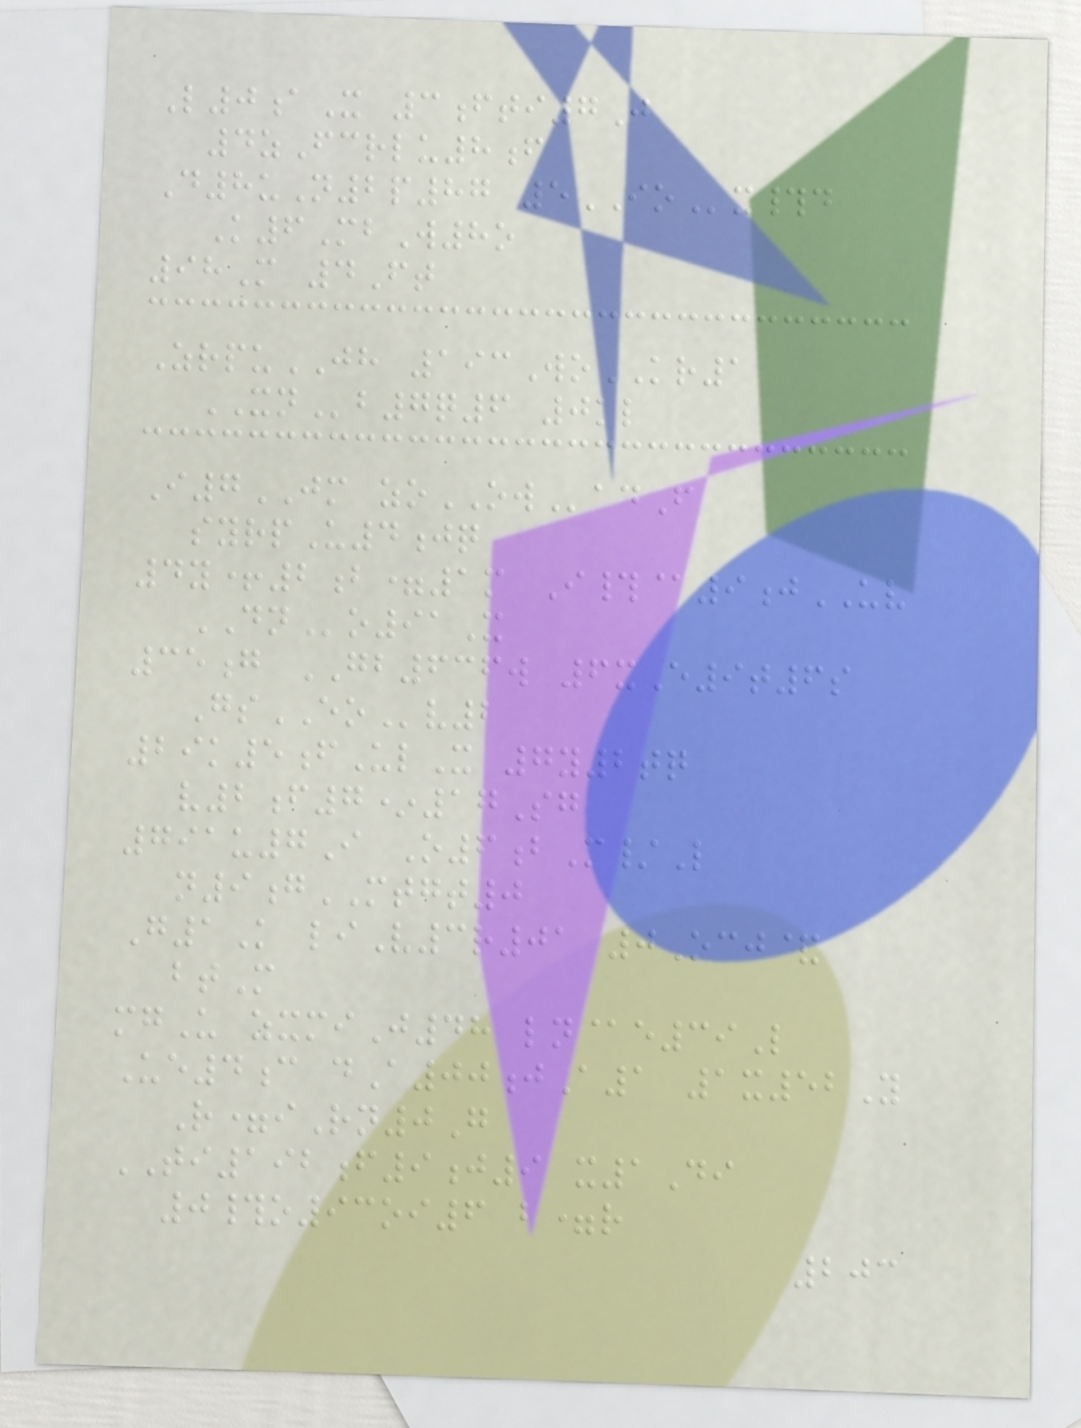L0aX 3fti7J
4zFcrlu8f
D8uN2p87 5IOx#d
K6MbW8o
98M 4Ft
ZrpuJH 193WoKR1
XNb7q6 0kl
I7JM zoOWadF
syrpU4jq
4y+2b=1m I#@9jUV
DNo91X
35g GB636w 6xE9t6s
GsEOv2
29k5fUlX 7y2tq
v2f7*17Sg
791u7I O6bM/L
n9gMTGT0
G1K liV3r01 0Ocj&
btM
mgU zxmiJ48 ln@e39L
Ue4c dA00jA1 1x52Y
R=iRn0G
TI192f9j9 x1Di
0#o93oi6 b=r
203
